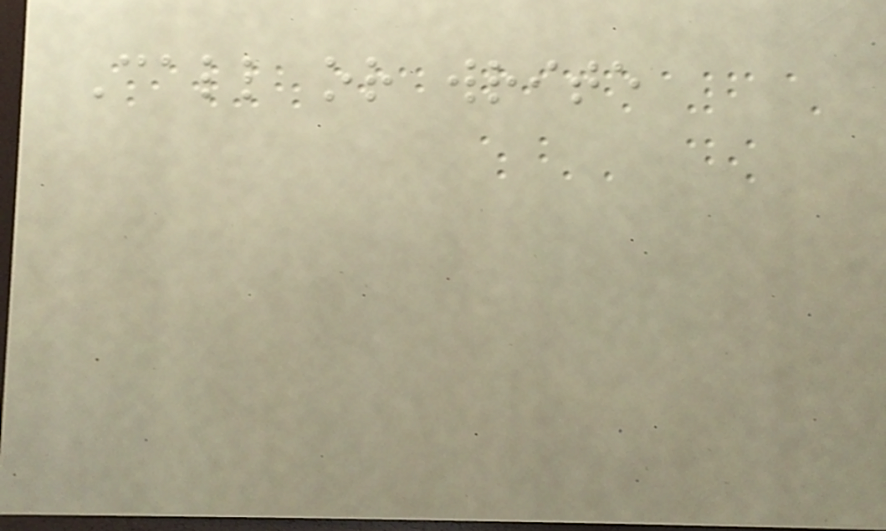Call or write
